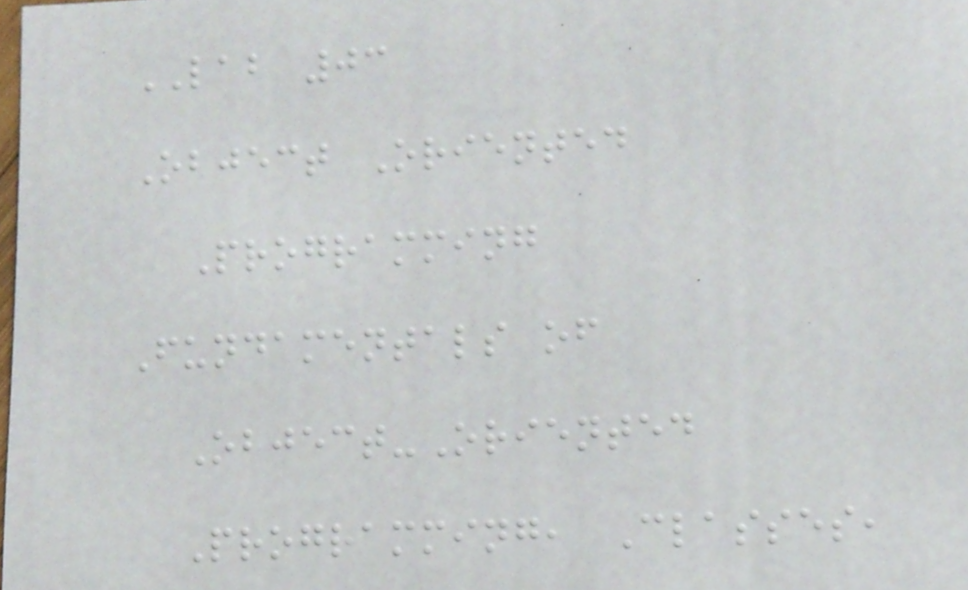LAB 03
Object Oriented
Programming
Fundamentals of
Object-Oriented
Programming, Classes,
